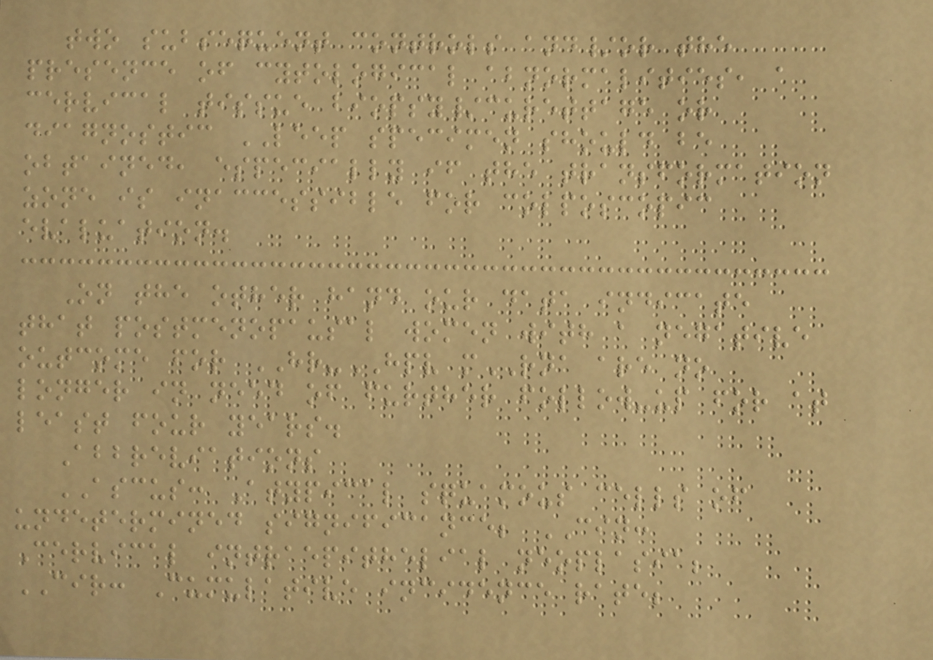two subsequent controls and/or the
presence of cytological abnormalities, a
cervical tissue biopsy/curettage or
diagnostic LEEP specimen should be
obtained, especially if the transformation
zone is inaccessible for colposcopic
evaluation.
On the other hand our data indicate
that postmenopausal women with a negative
outcome for HR-HPV mRNA are no
longer in need of further follow-up for at
least four years.
Abbreviations
ASCUS: Atypical squamous cells of
undetermined significance; CIN:
Cervical intraepithelial neoplasia;
CIR: Cumulative incidence rate;
